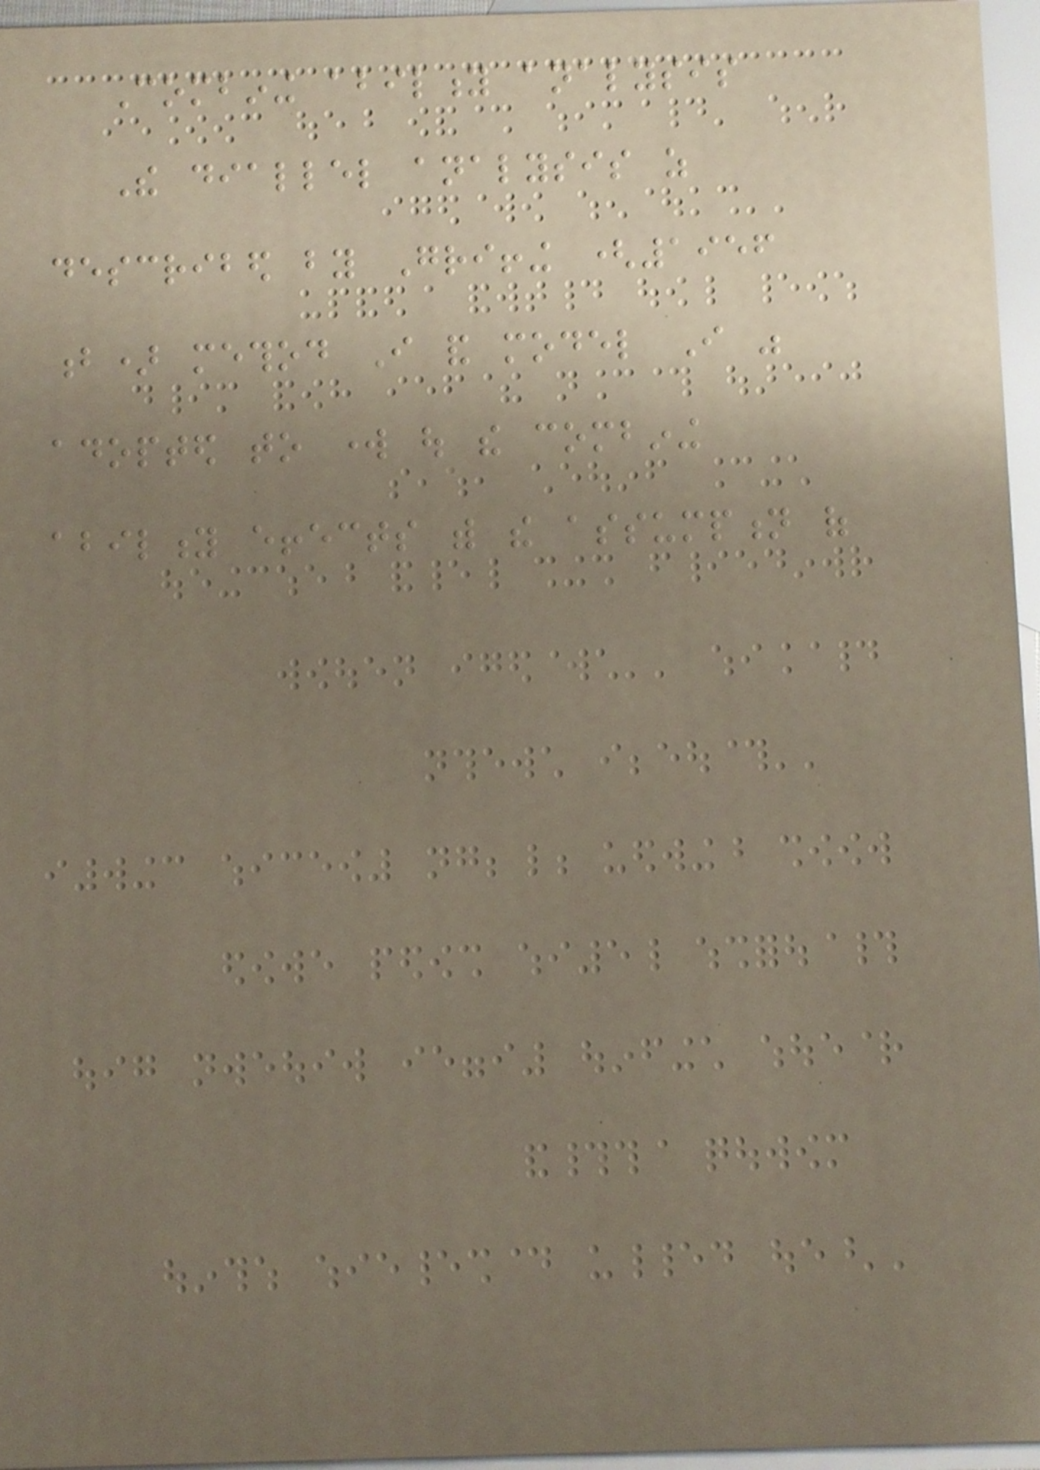Combining ability analysis
The diallel analysis as
described by Griffing (1956
b) method I and model I was
adopted to work out the combining
ability effects with the assumption of
